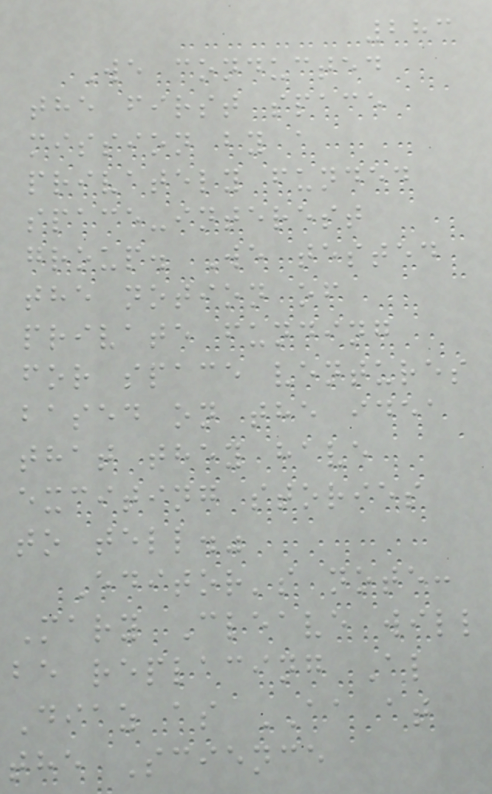283
We conducted
the first space
mission by a
privately funded
space-interest
group. We tested
the notion of
private funding
for space ventures
based on the idea
that they have
exciting stories
to tell."
Editor's note:
Mary Cleave will
be replacing Al
Diaz as AA at
the Science
